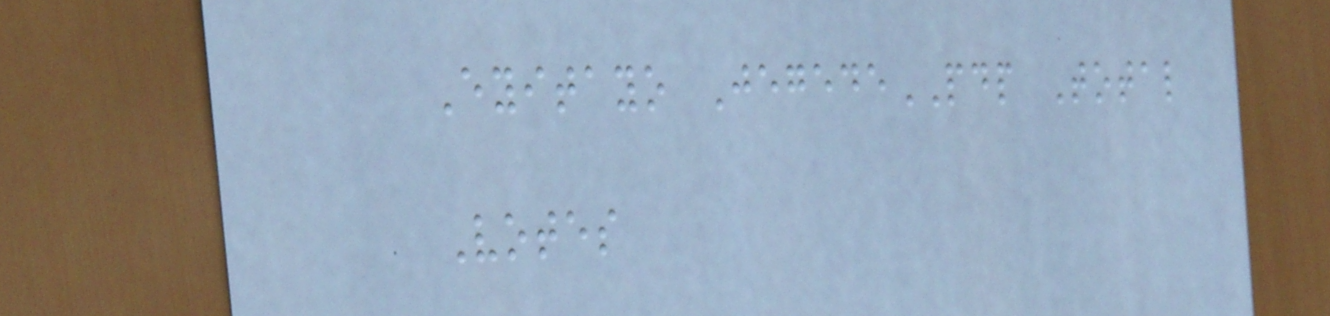Eyitayo JegedePDP Total
Votes
